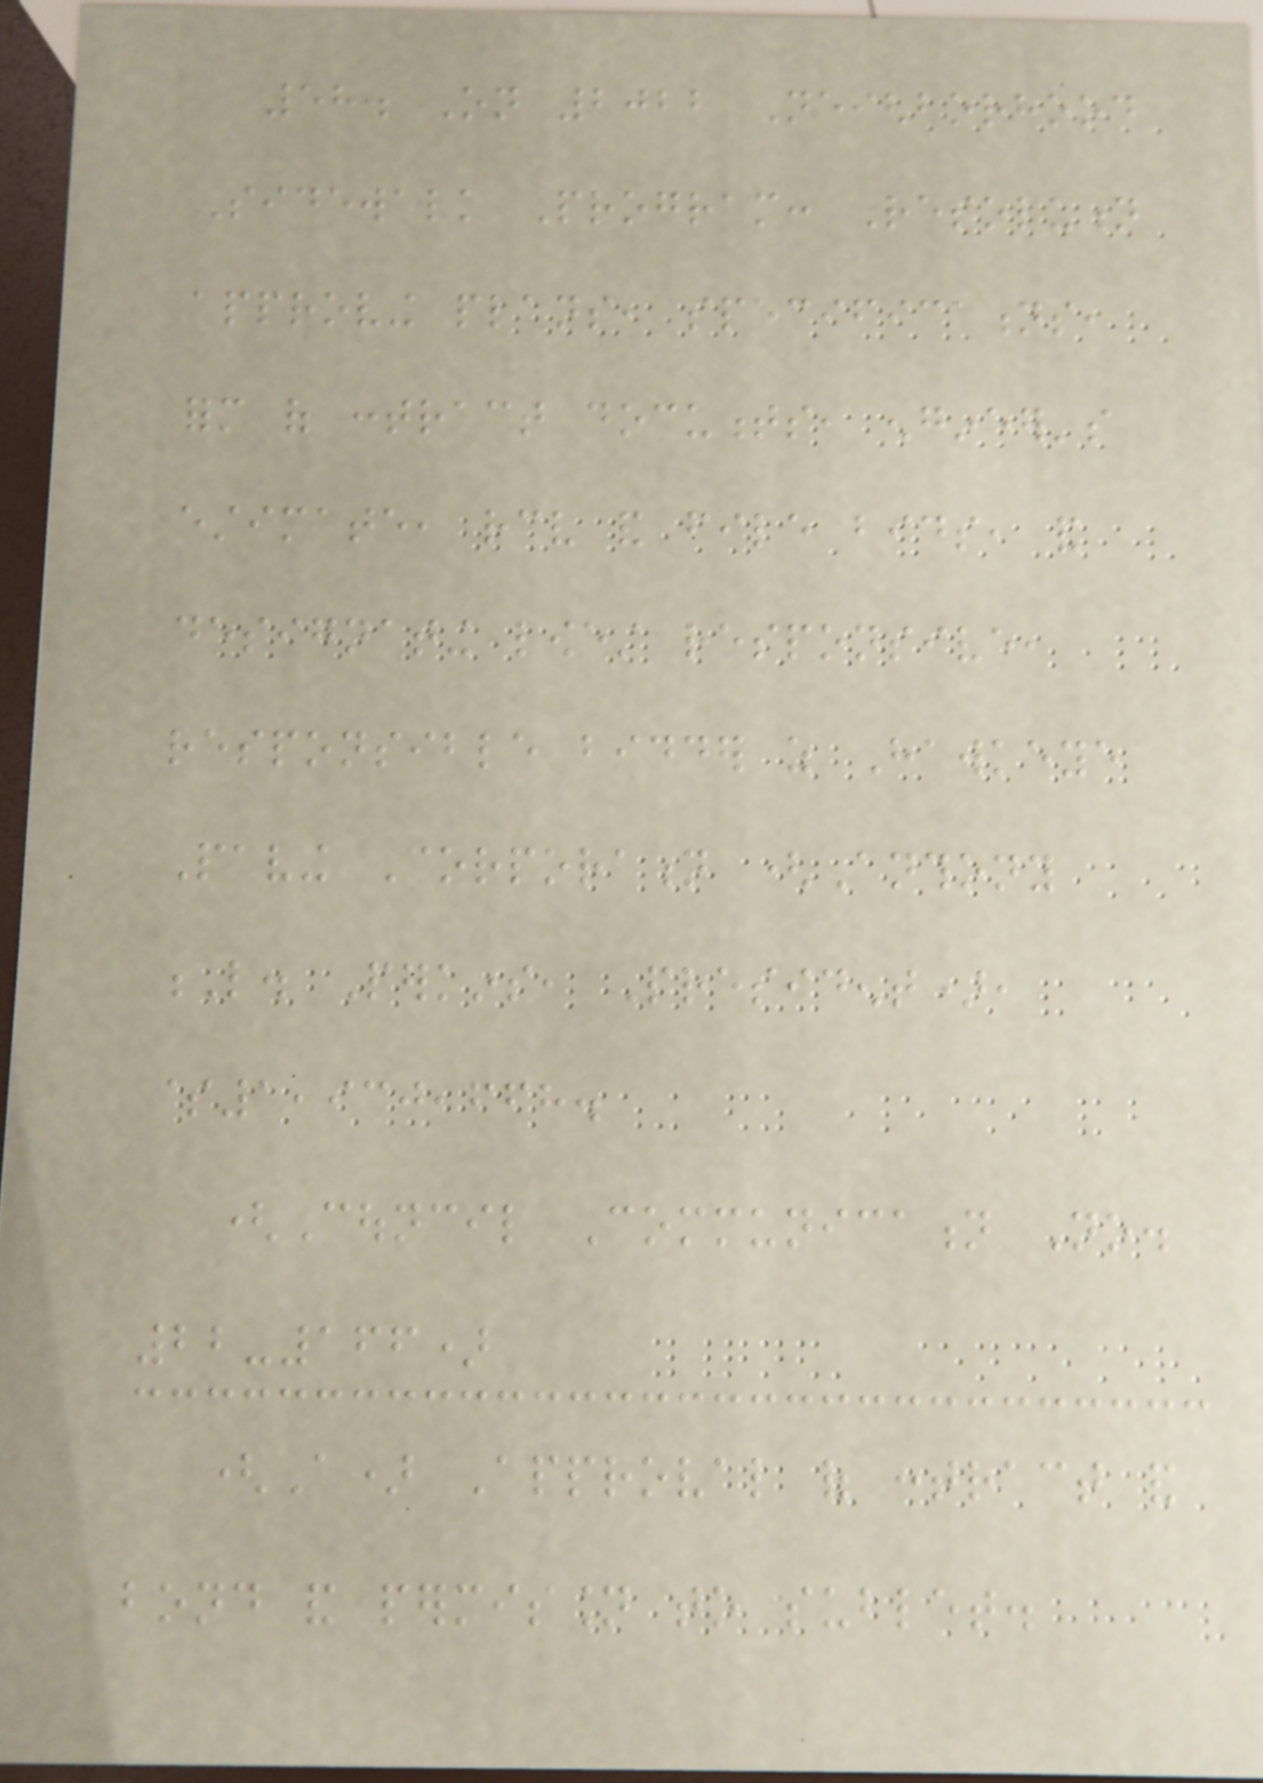58. On 2022 Neighborhood
Sidewalk Program: Resolution
approving plans, specifications,
form of contract documents, engineer's
estimate, receive and file bids, and
designating lowest responsive,
responsible bidder as Hawkeye
Paving Corporation (Anthony
L. Perkins, President),
$1,930,668.
(Council Communication No.
22-166)
(A) Approval of contract and
bond and permission to sublet.
